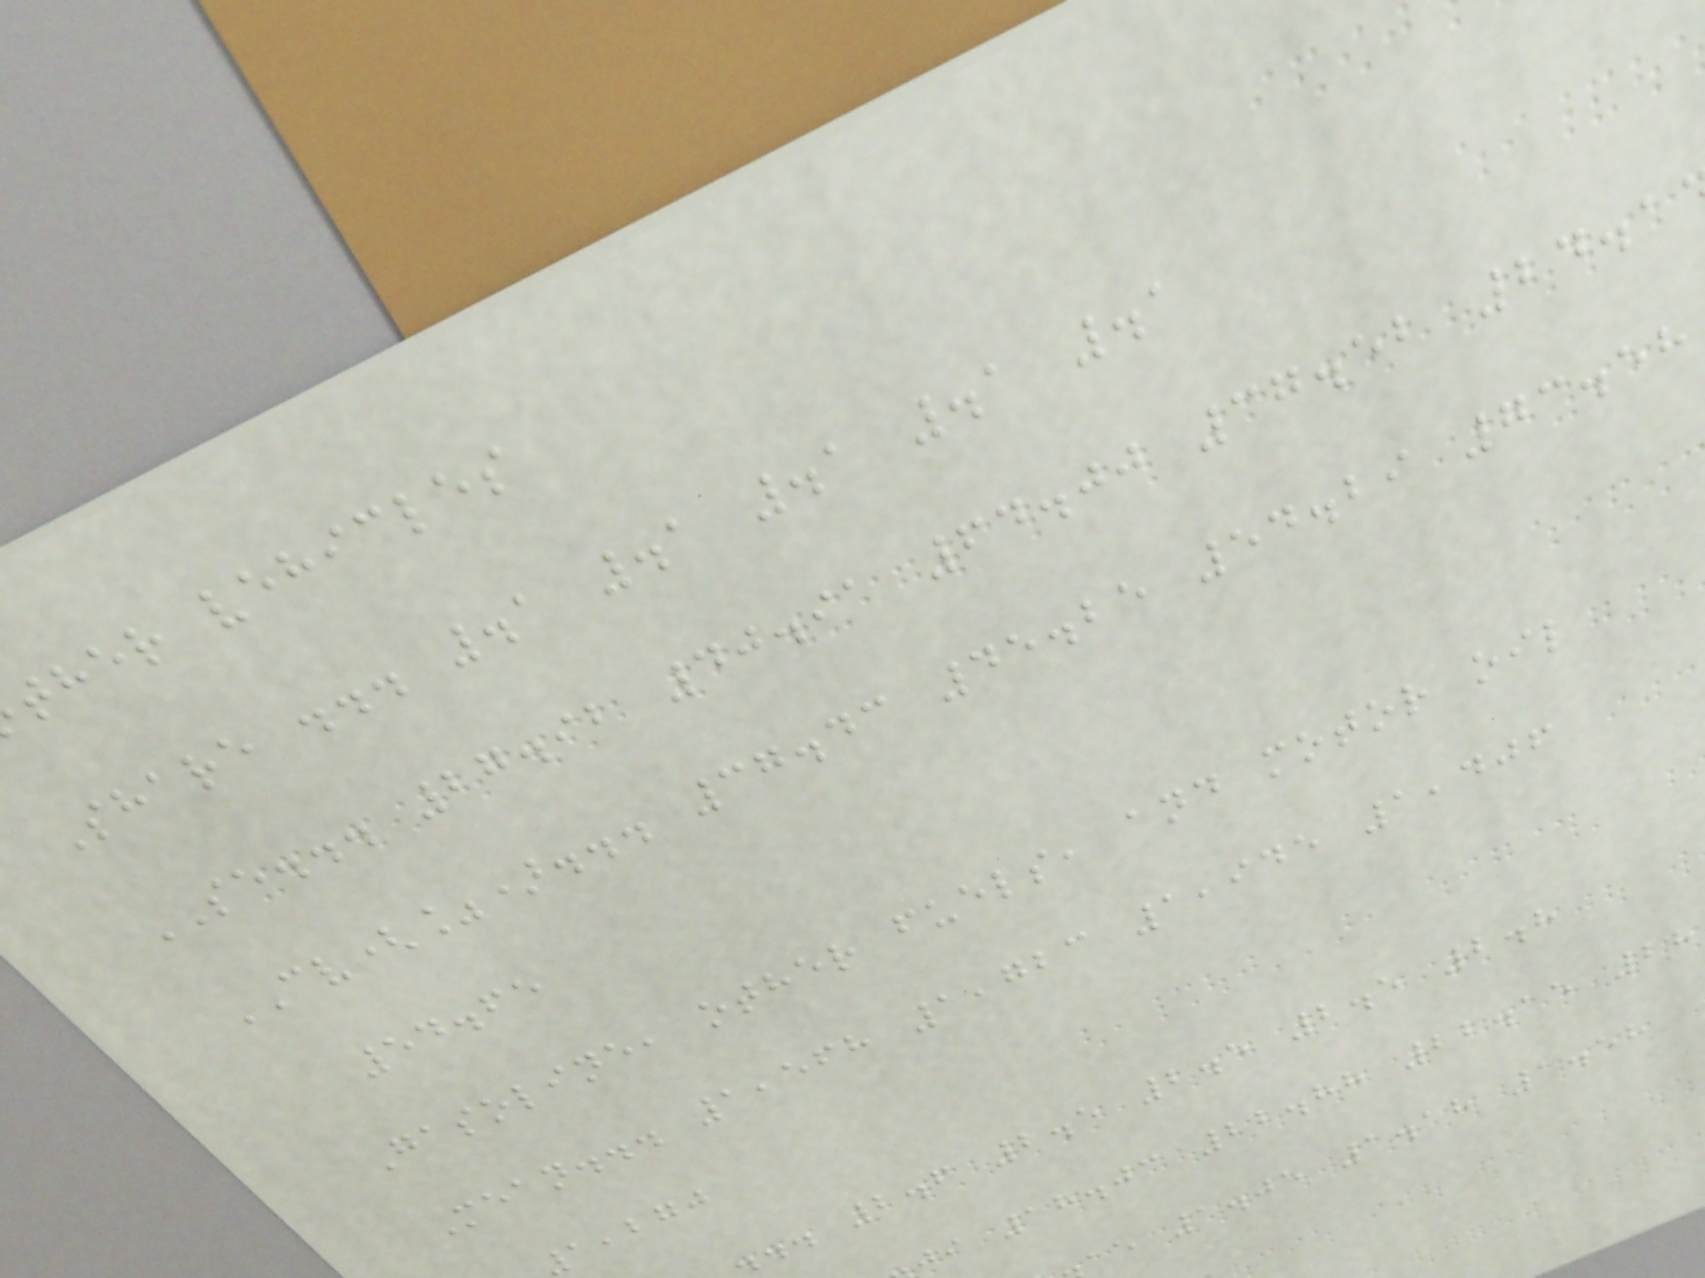ther vehicles
Share ... .1 .1 .1 .1 .1
SE... 27.92 40.91 64.00 37.52 24.1
CV(%)... 37.43 45.25 54.29 73.58
54.65
Gasoline, other fuels, and motor oil
Mean... 1,568 1,723 1,945 1,406
1,270
... 2.6 2.5 2.5 2.5 2.8
ji 18.03 22.88 22.15 28
ae 1.05 1.18 1.58
